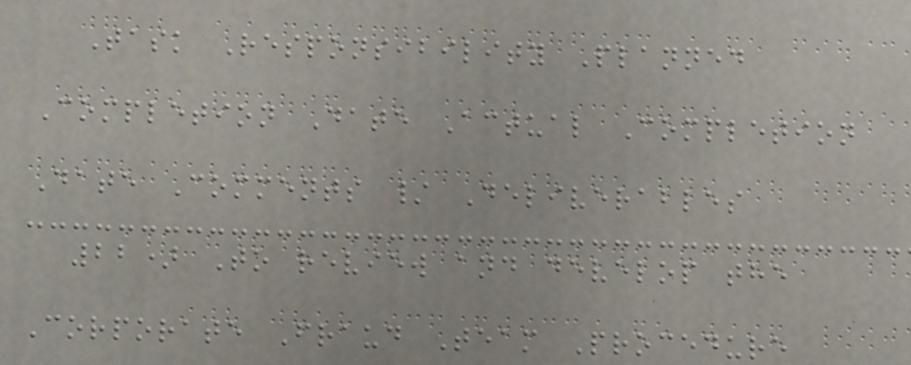Task Responsibility Planned
Completion Date Actual Completion
Date Comments / Deliverables
22) To review and develop the
Corporate Fraud Team Procedure
